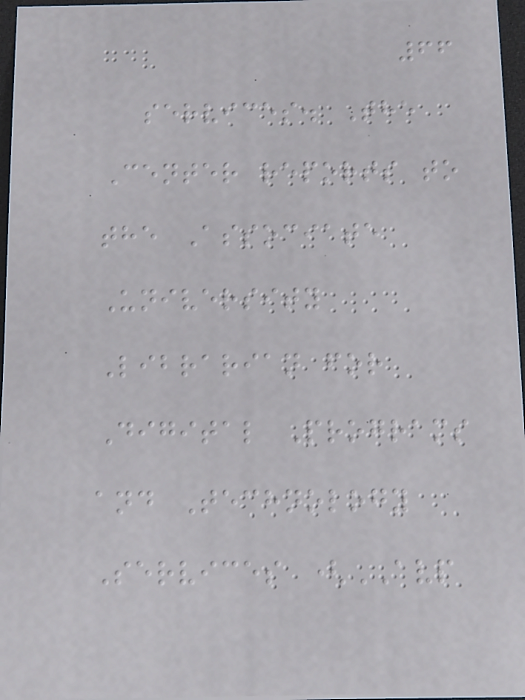66
services. The
Center reports to
the Associate
University
Librarian for
Digital Programs
and Technology
Services (AVP
